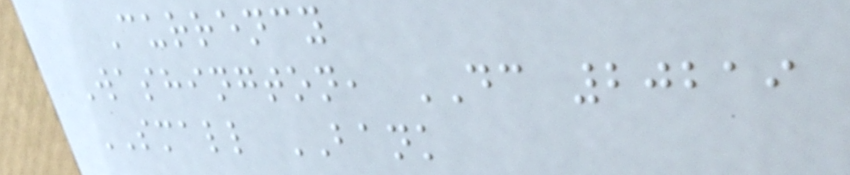Currency
Washington, DC 20219
SMALL BANK
